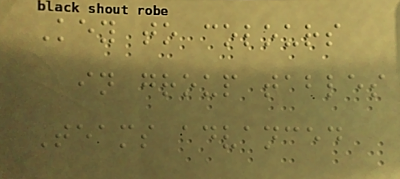Key to colours
in group tables
Teams advanced
